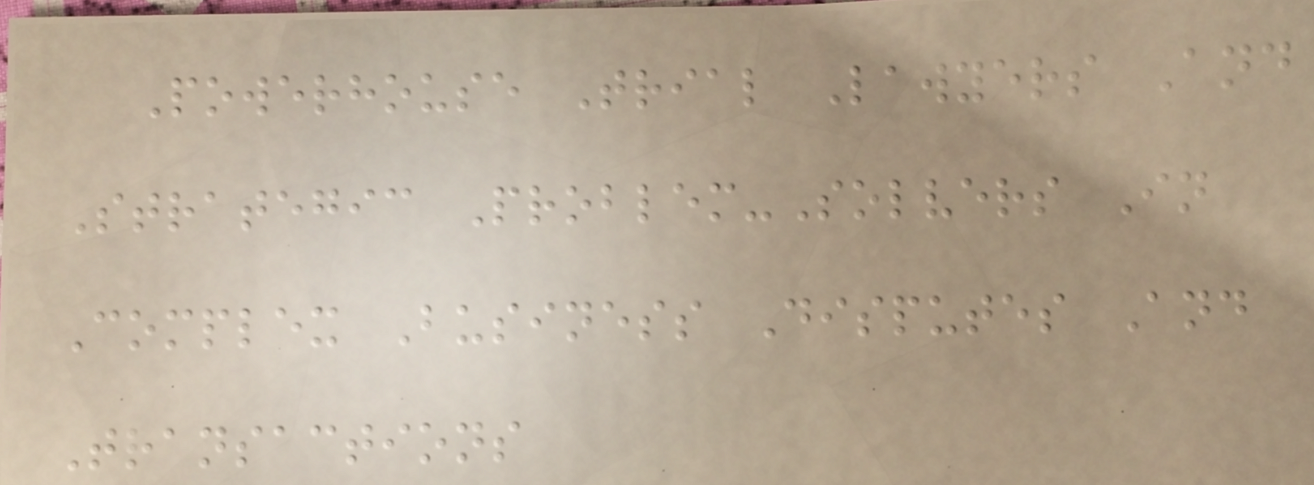Powerhouse Trial Lawyers And
Strategic Problem-Solvers In
Complex Business Disputes And
Transactions
